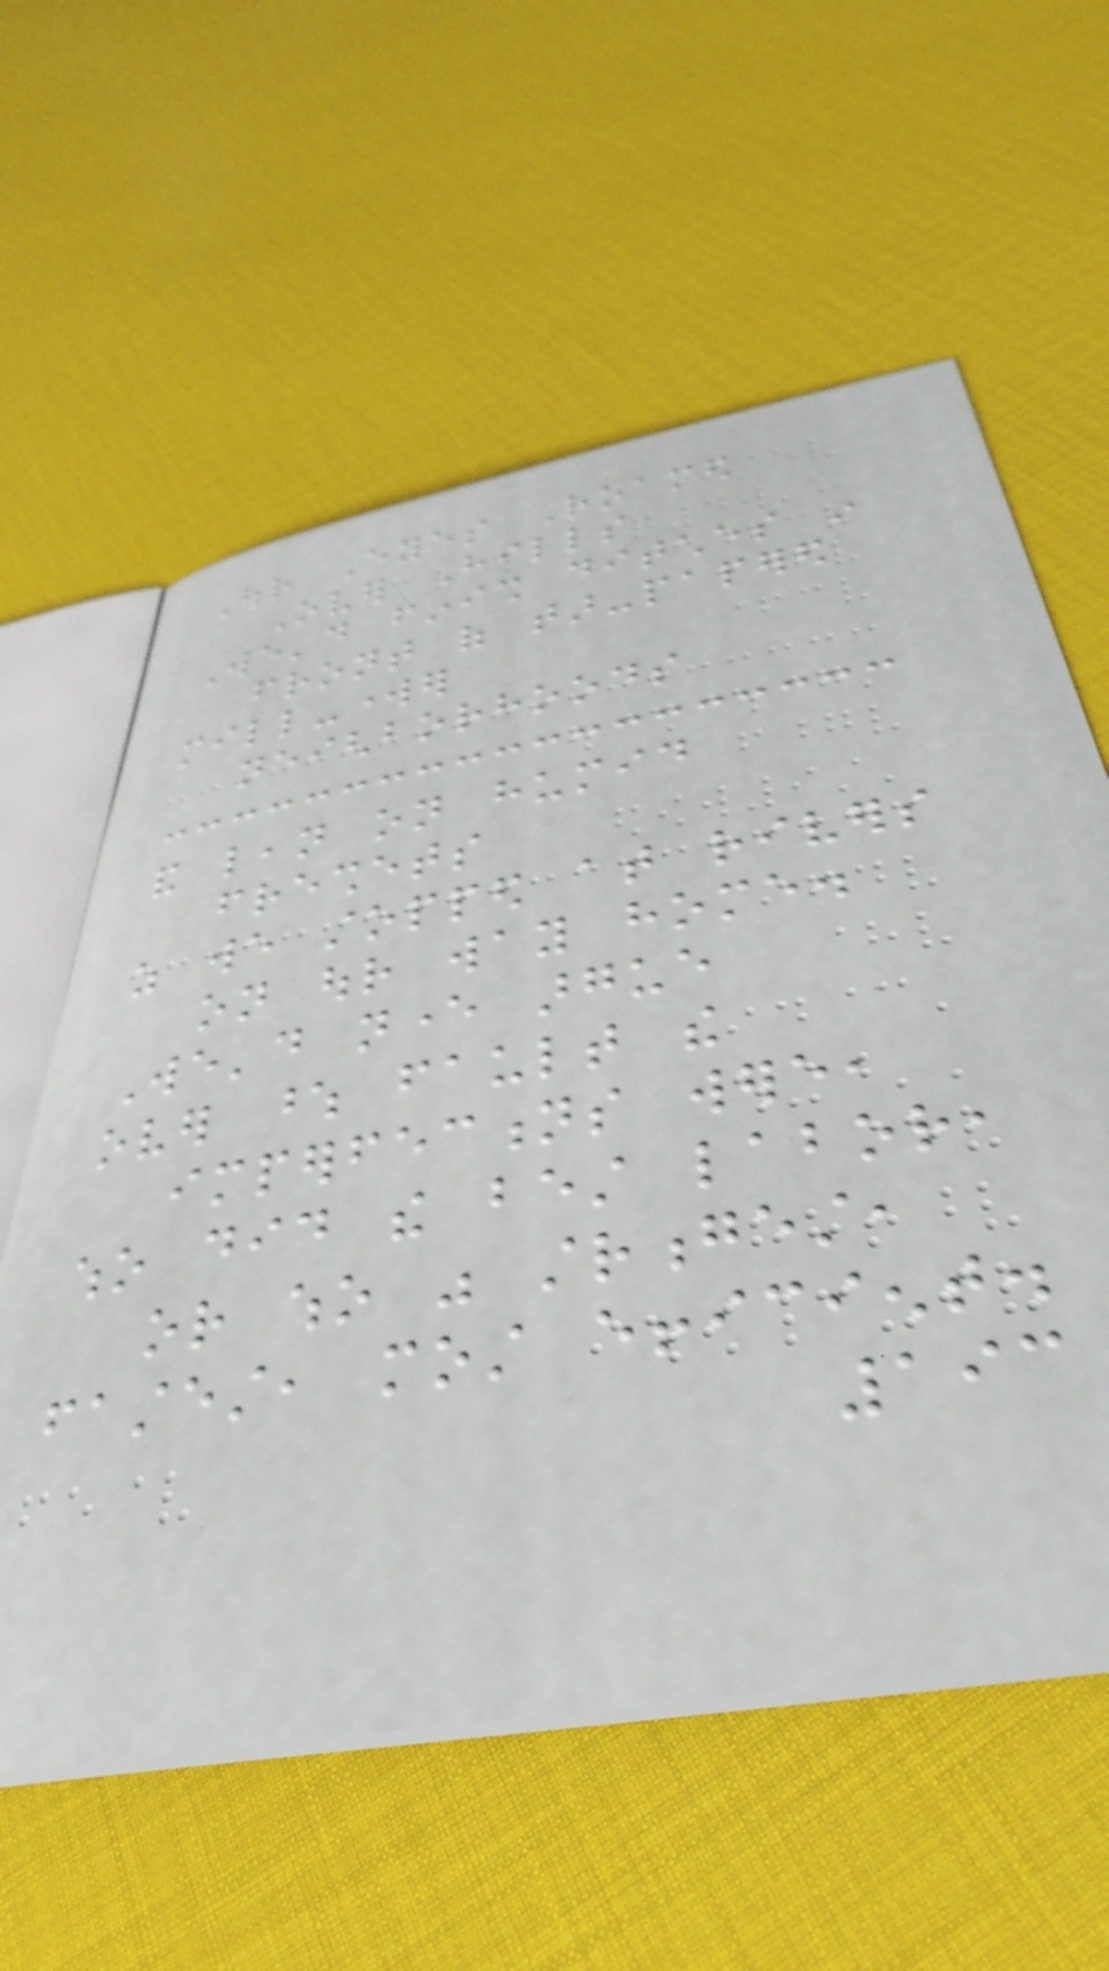Our Eyes Roamed
Over Hills
We'd finish ditches in
front of tar-papered
mill-worker
neighborhoods
and lean on humid
freshets
as we stopped at rivers
on our way home.
We'd never argue
over whose fault the
imperfections were,
who did the best labor,
or who was strongest,
fastest, most efficient.
193
